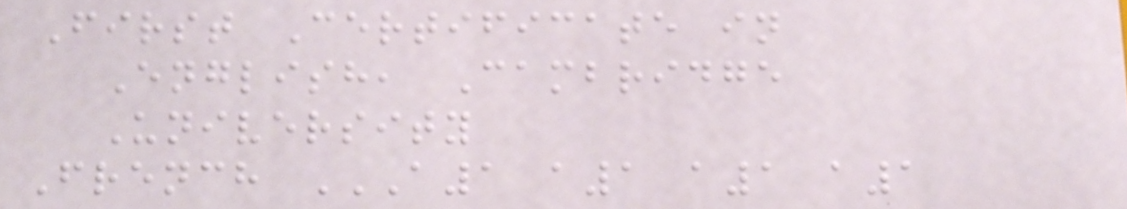First Certificate in
English, Cambridge
University
French A1 A1 A1 A1
